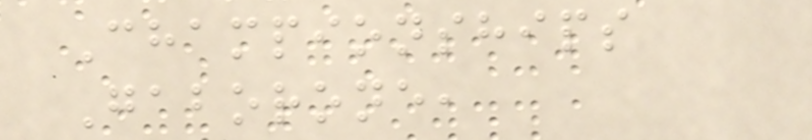Championships
Gaborone,
